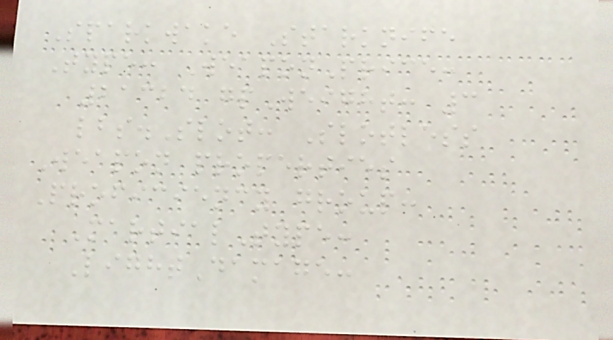Sparkwake Starknife
Type: WeaponPrice:
21324 gpWeight: 3
lbs.Slot: Slotless
Weapon properties
Proficiency group:
MartialType:
LightDamage:
